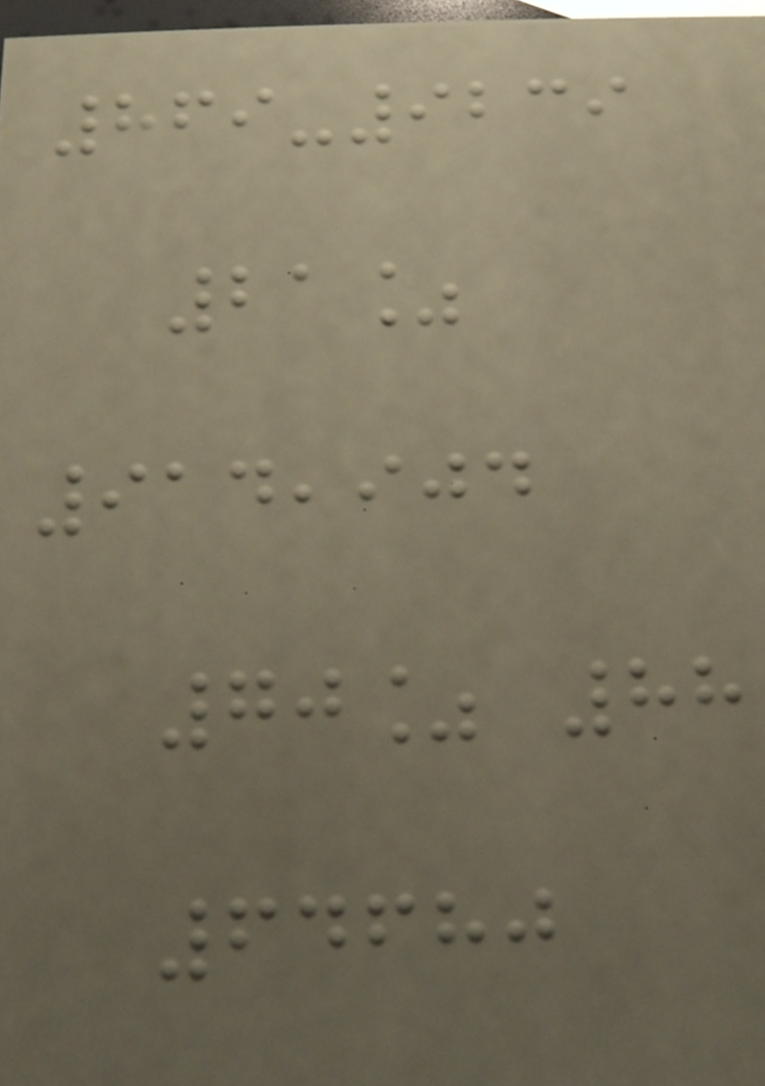869-9239
21%
914,904
70% 88
64680
